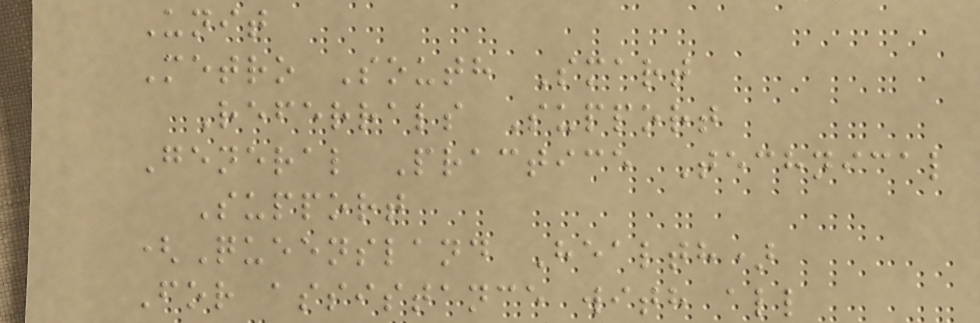Unit
Metro South Smart
Referrals Support
General Practice Technical
Support
(Queensland Health)
For assistance with all
